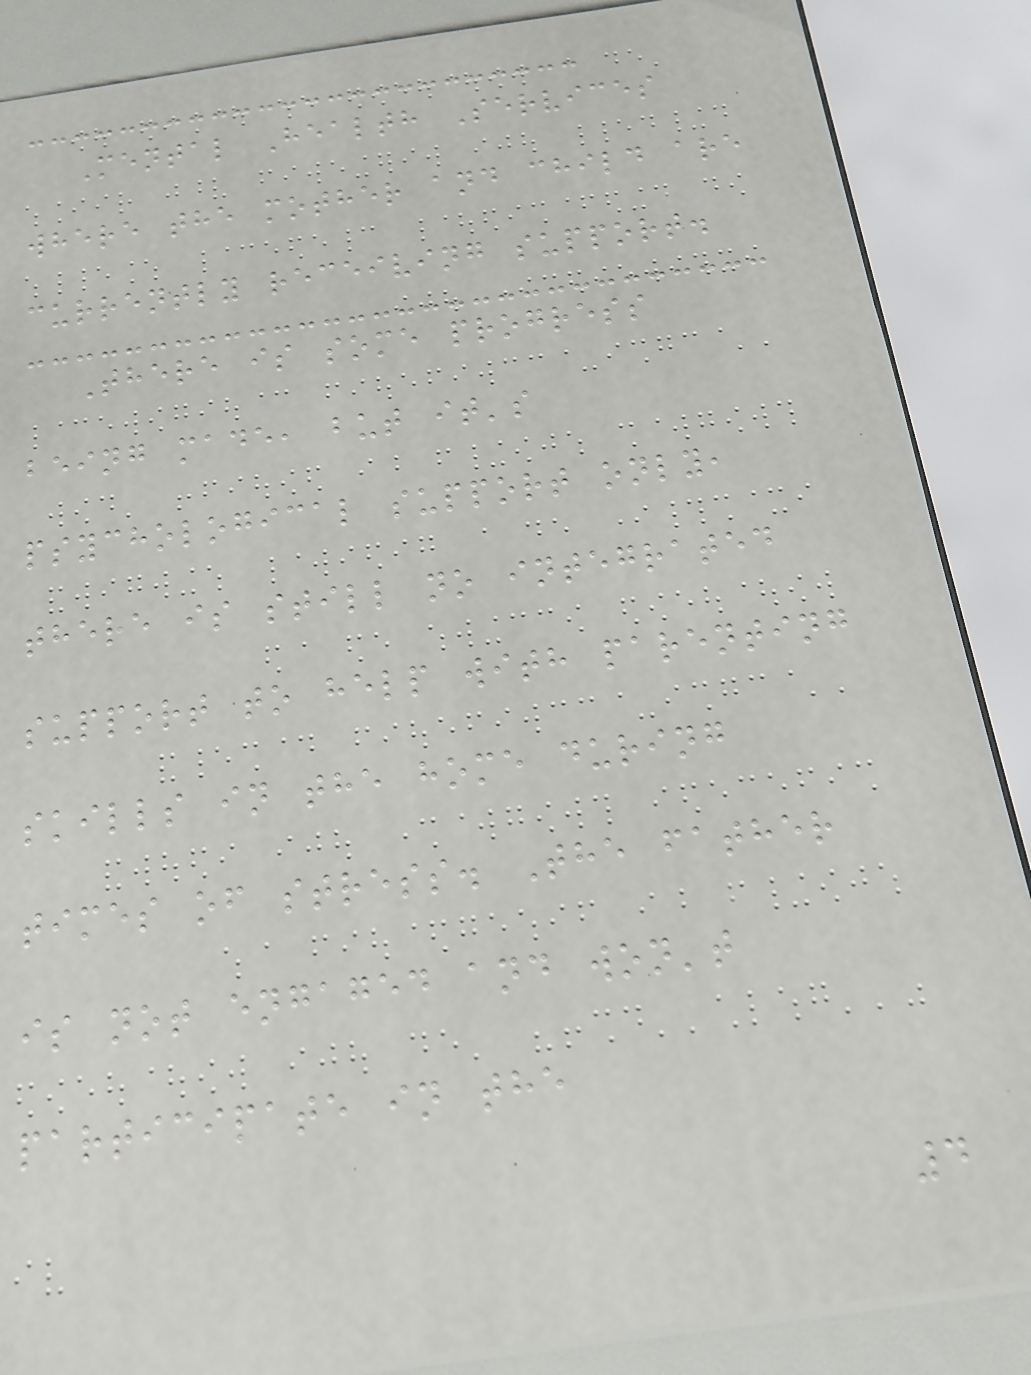Mental Health Services
where the mother and child are
currently receiving support.
There is some progress
being made, but it's
psychological support only,
there is still no integrated
support to help with parenting
skills in the home during
times of stress. The father
is not engaged and won't
participate in the
4
